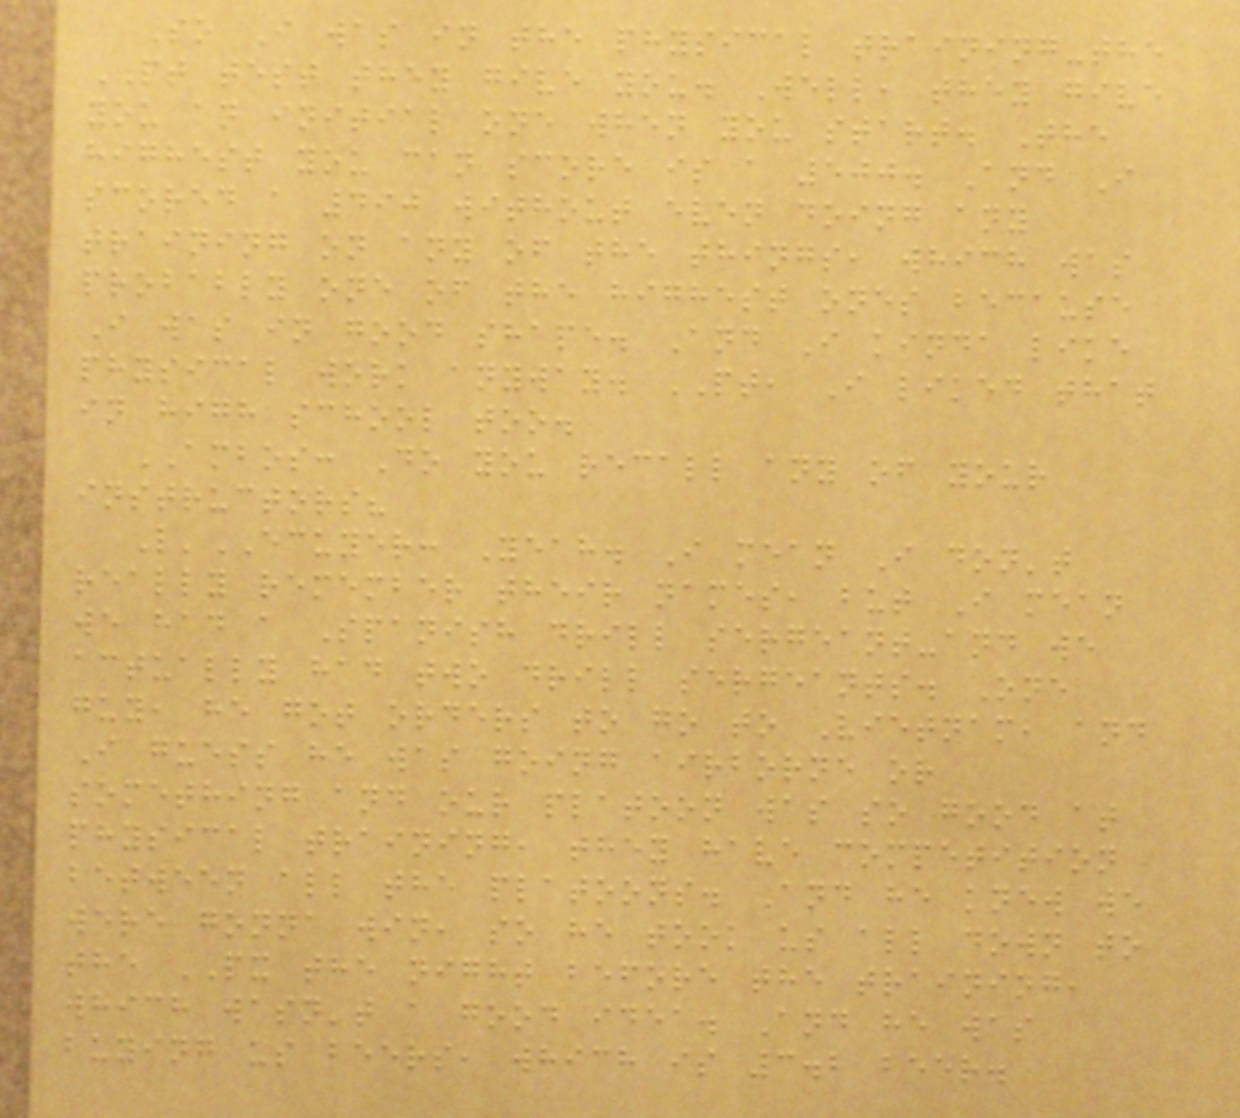So I was in the physical training-the
PT test they give you. Well, they give
you an initial one when you start. The
highest you can score is a 500. And I
scored a 490 without even doing any
training on any of the things, which was
probably one of the highest ones because
I was in good shape. And I kinda like
physical work anyway. PT, I liked that
in high school too.
AMBOS: Do you recall any of your
instructors?
L'ECUYER: Yeah. I mean I don't
really remember their names, but I mean
we had a Spanish drill sergeant-and we
actually had two drill sergeants. One
guy, he got orders to go to Vietnam, and
I guess he was going airborne or
something and our platoon was so good at
physical training, they have competition
between all the platoons. And he knew we
were gonna win, so he took us all down to
the PX the night before the training,
which wasn't a good idea. And he was
buying us beers, which is 3.2 beer.
